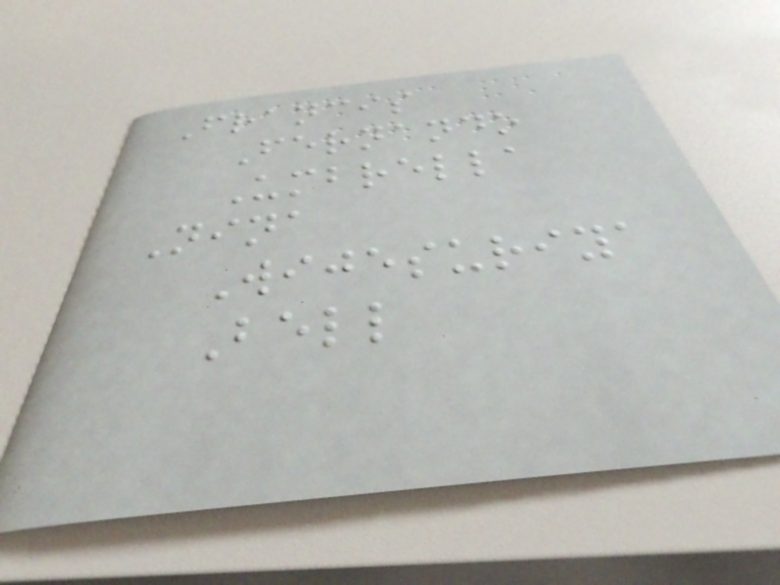Francis
Fernando
Umbrella
Nina
Wijesuriya
Bell
